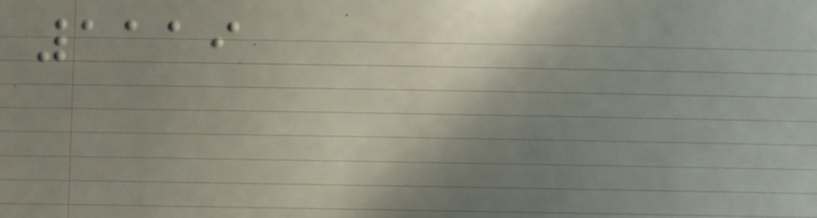1119
